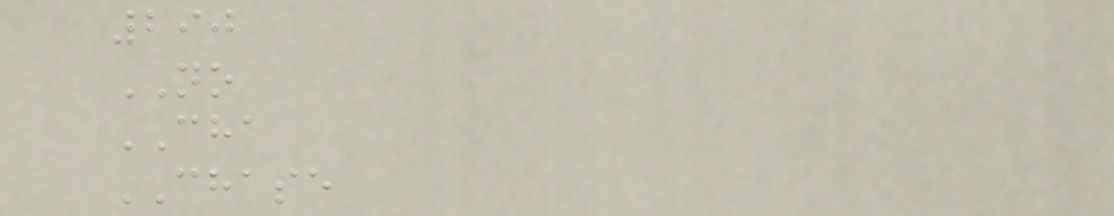290
NO
CHA
CHASE
